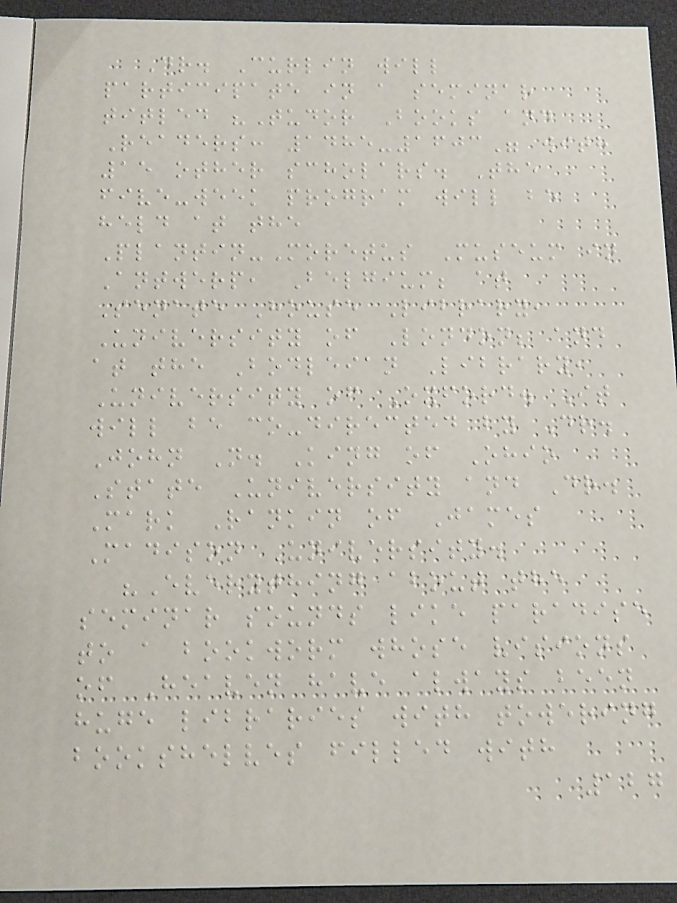Dr. Curlin will
participate in a seminar
titled "Tudor Books and
Readers: 1485-1603" with
15 other scholars. The
five-week program will be
held at the
Plantin-Moretus Museum in
Antwerp, Belgium; at
Senate House Library,
University of London; and
at the Bodleian Library,
University of Oxford. It
will be co-directed by Dr.
John N. King of Ohio
State University and Dr.
Mark Rankin of James
Madison University.
"Everything about the
seminar sounds like paradise
to a bookworm whose visions
of Heaven have always been
huge libraries with towering
bookshelves filled with
127
